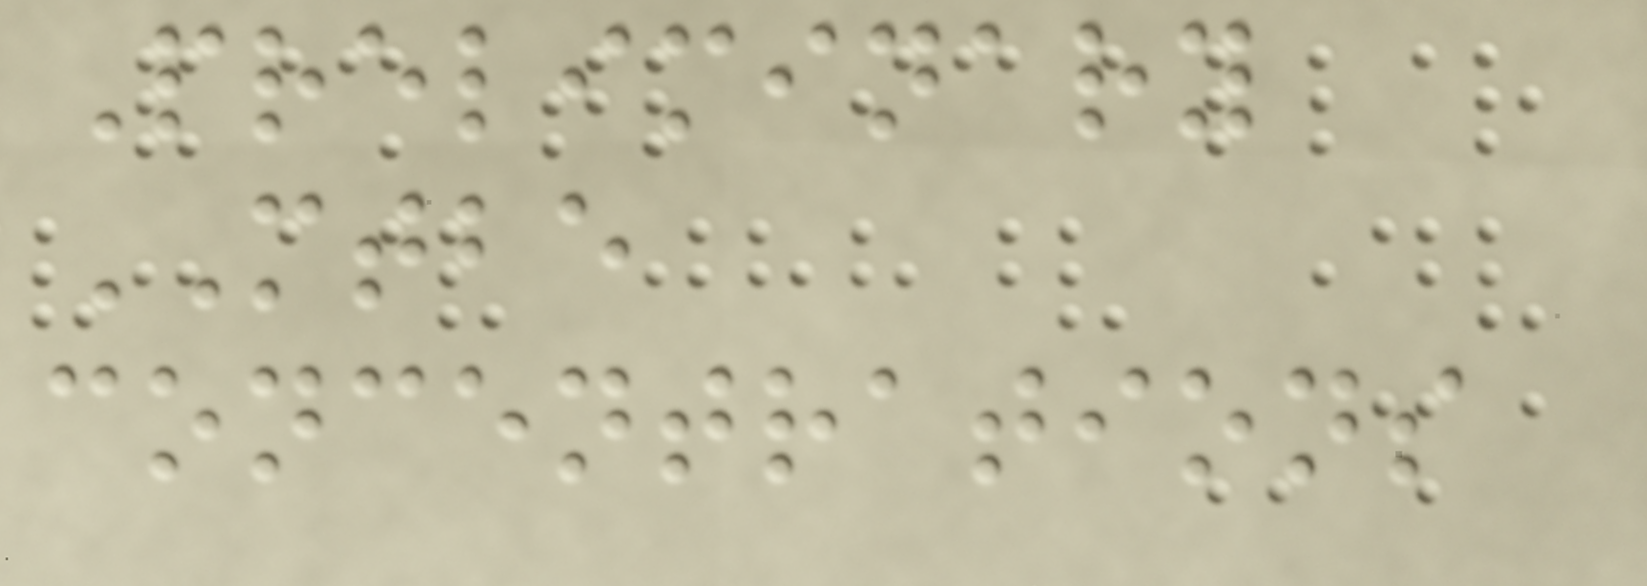Preliminary
MTBE
concentrations
